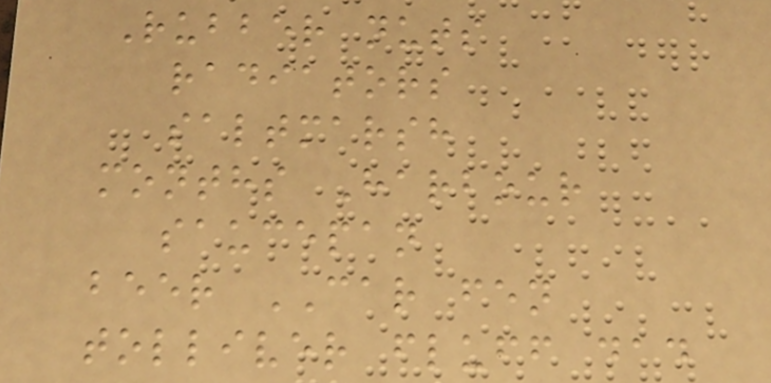Rubber nuts
radiators
saltmarsh
months Harbour
saucepan
beer CAR fen
tolliver fluff dad
